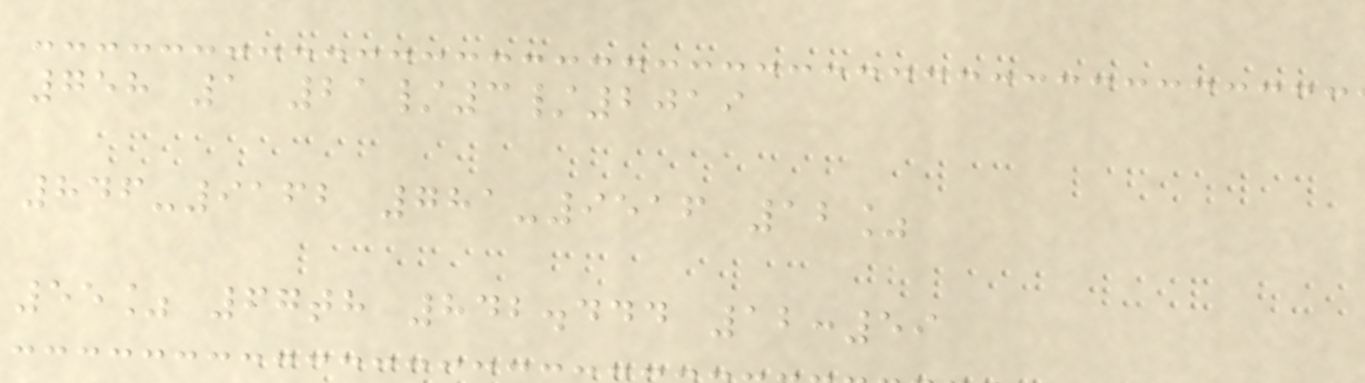758 1 21/3/2019
846-9162 781-9516 12%
55% 67th 842.444 12:59
